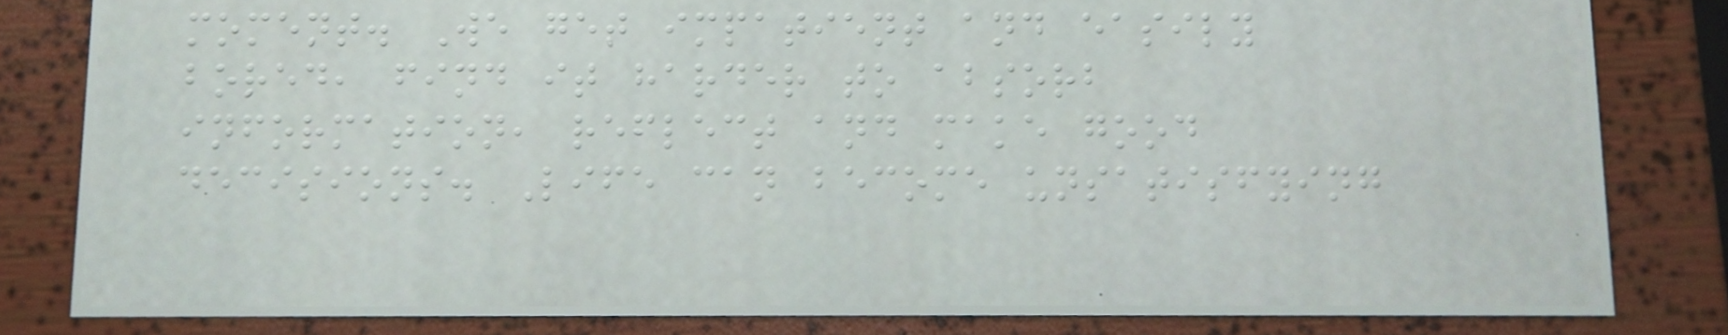moment. We get impatient and easily
bored, find it harder to absorb
information, reflect and make good
decisions. Life can become unsatisfying
